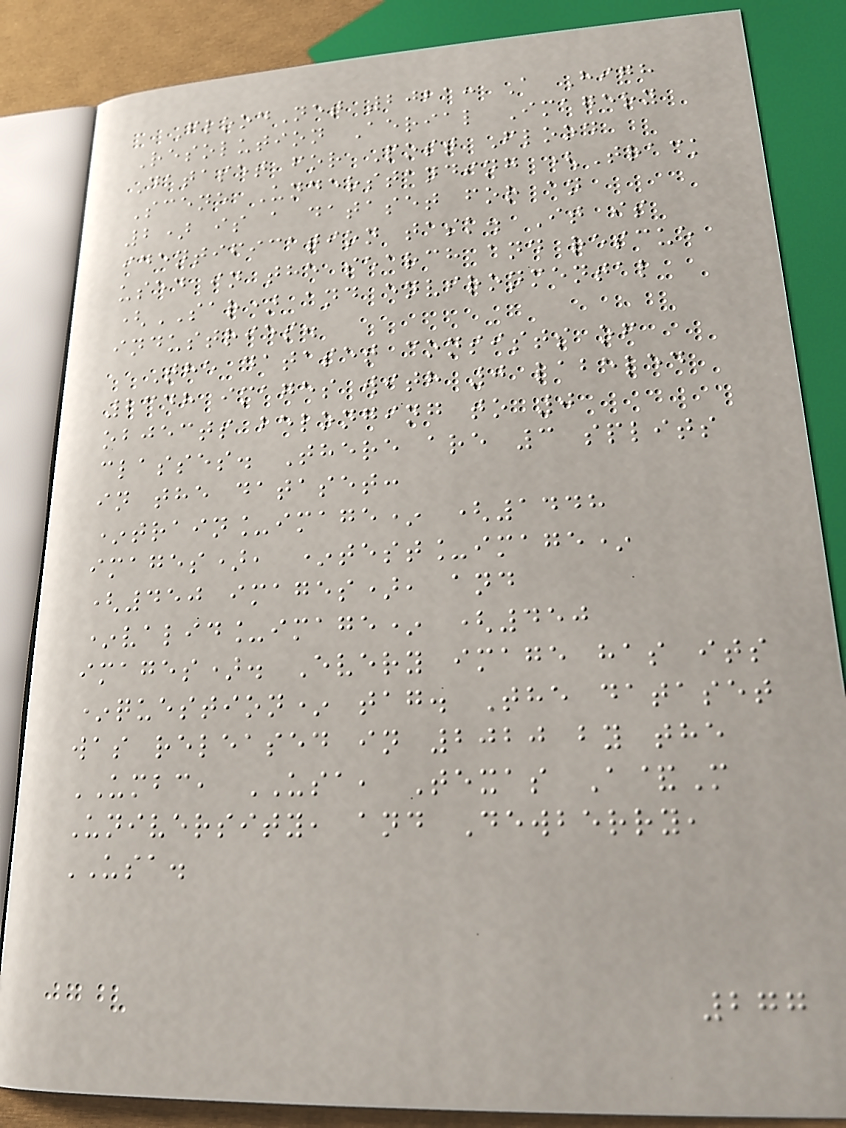FloodNet 2021: A High
Resolution Aerial Imagery
Dataset for Post Flood
Scene Understanding (Track
2) is a dataset for an
identification task. It is
used in the search and rescue
(SAR) and environmental
industries.
The dataset consists of
2348 images with 0 labeled
objects belonging to 0
classes. There are 3 splits
in the dataset:
*train_image* (1448
images), *test_image*
(450 images), and
*valid_image* (450
images). Every image has its
*question* tag. The dataset
was released in 2020 by the
UMBC, USA, Texas A&M
University, and Dewberry,
USA.
277
